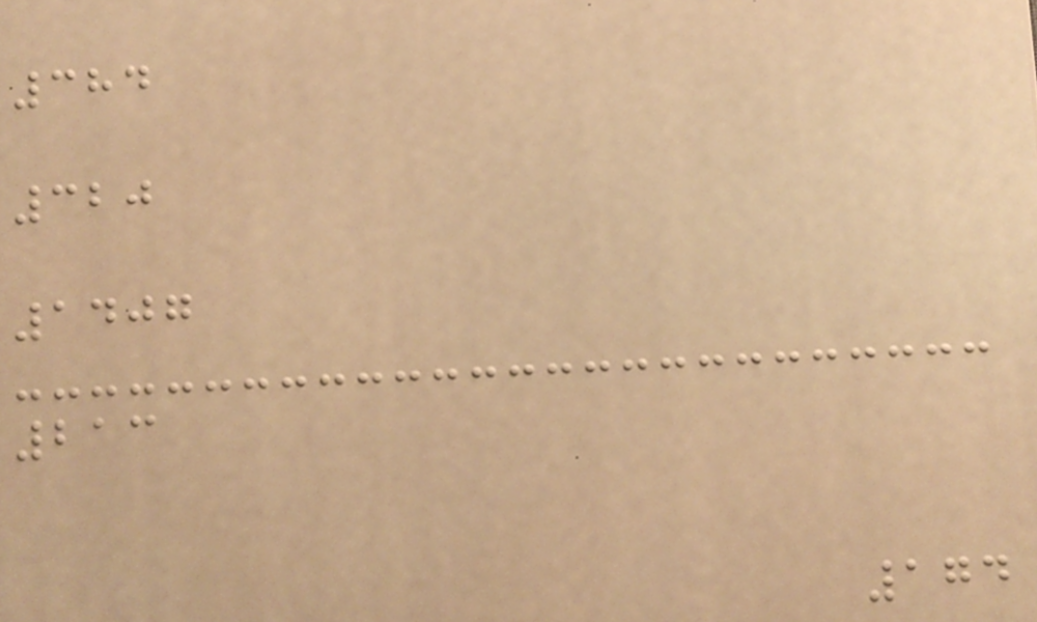384
320
1407
213
174
